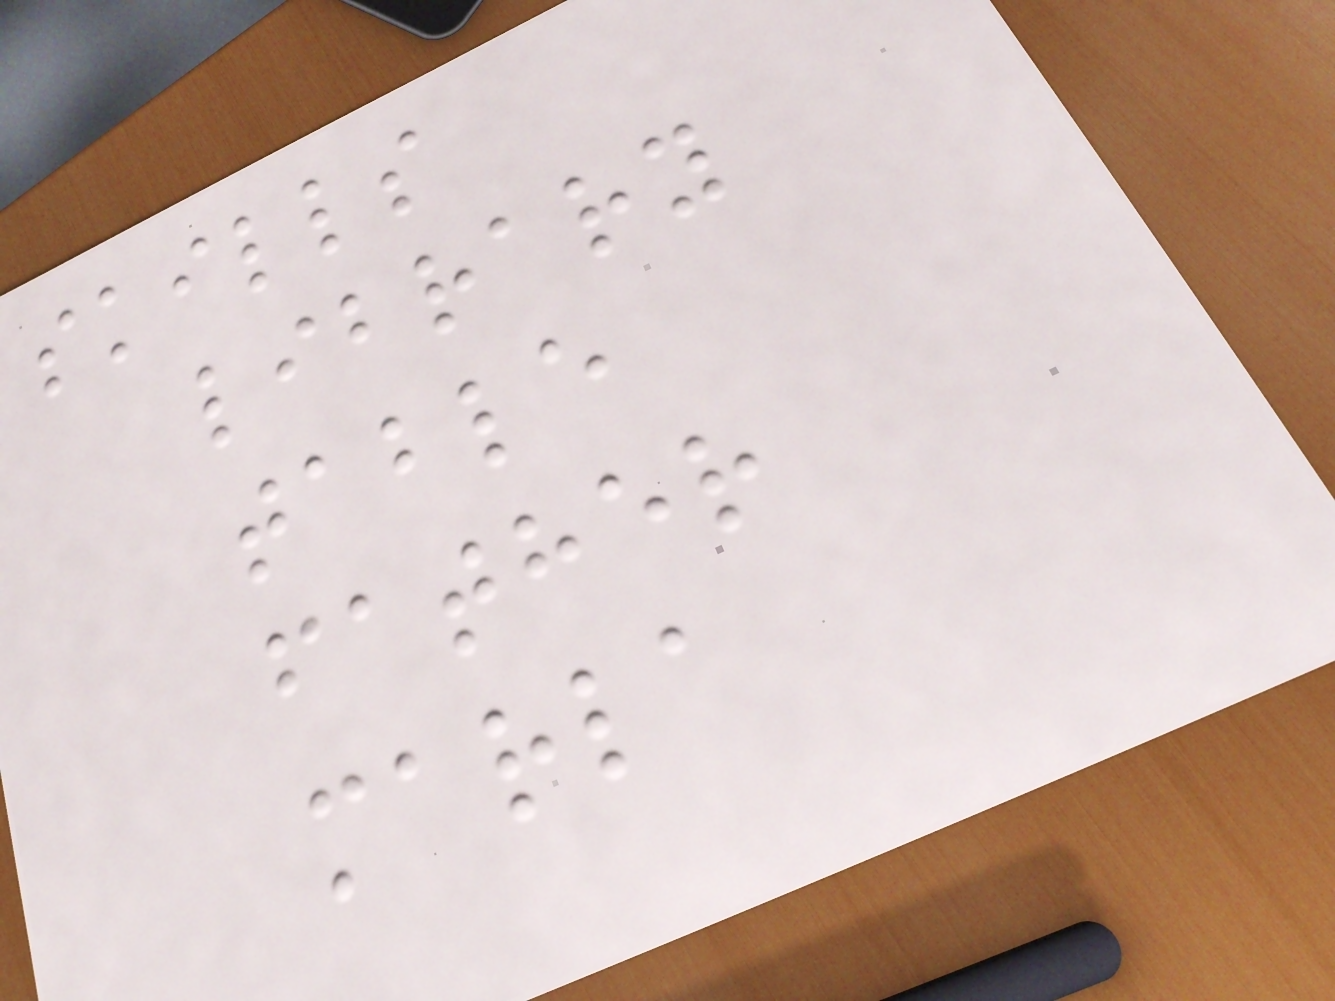skills
library
table
father
marla
